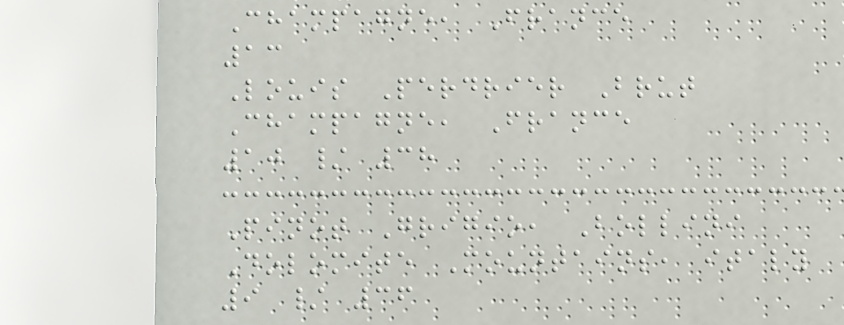Champagne, France
13
Louis Perdrier Brut
Champagne, France
10 / 38
Pinot Grigio, Bollini
Dolomite Mountains, italy
9 / 36
